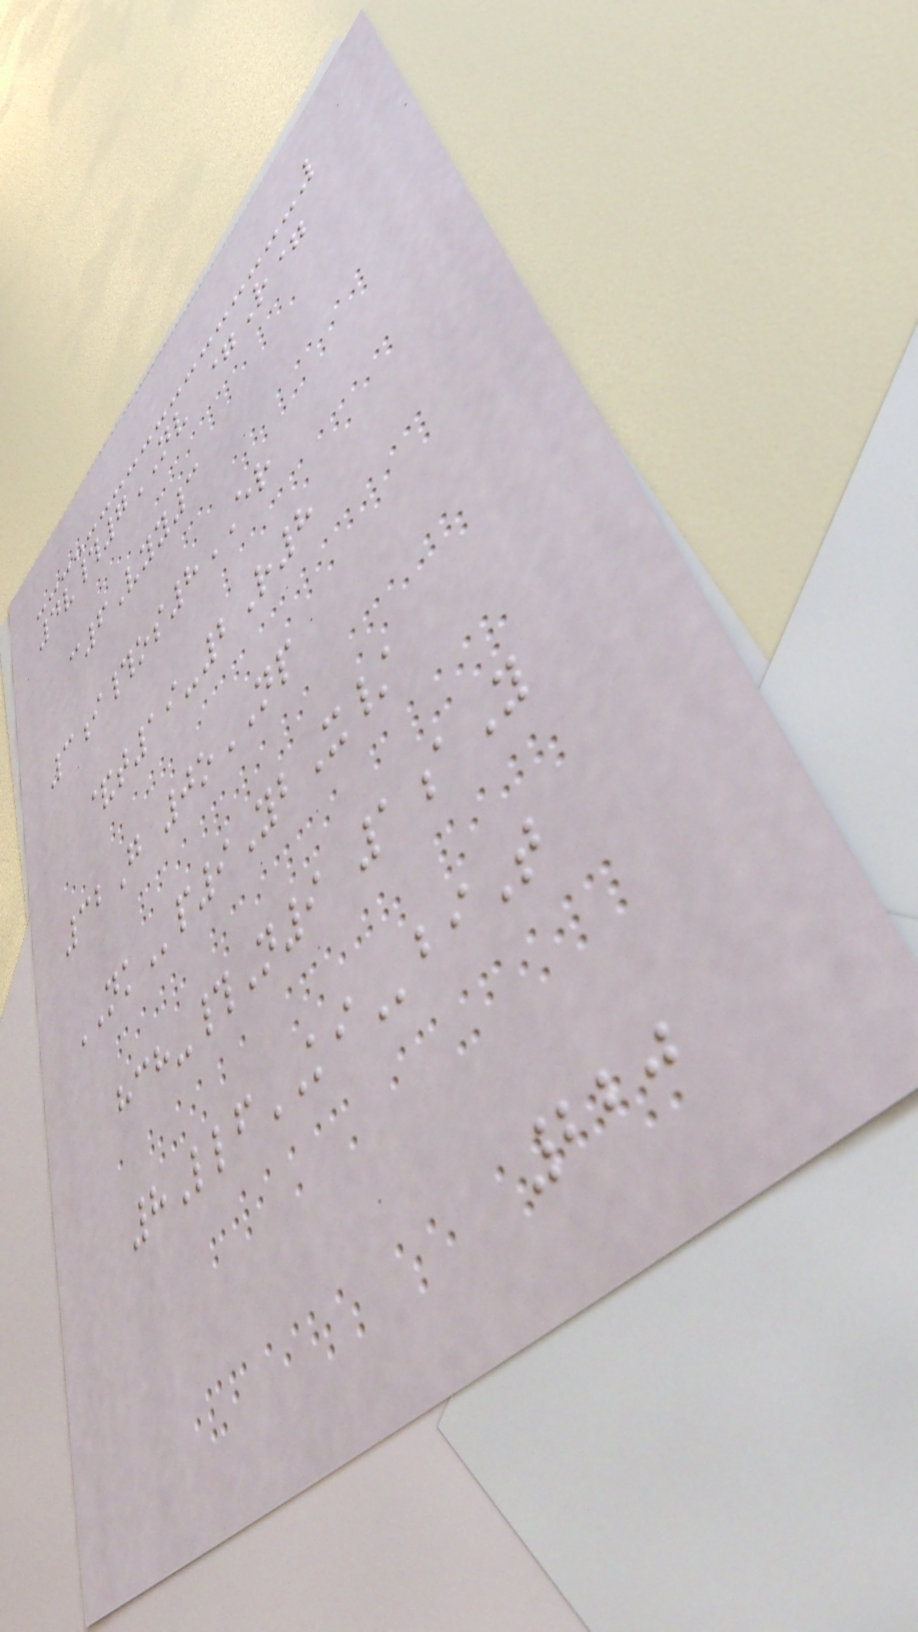4v#7NV =R=
c6Vyy3
3i#os8ER
&t19-2R8
32G 0oNP
NKp9YbX/
hch-#N9 1aY
8LlfKIbiT
220
